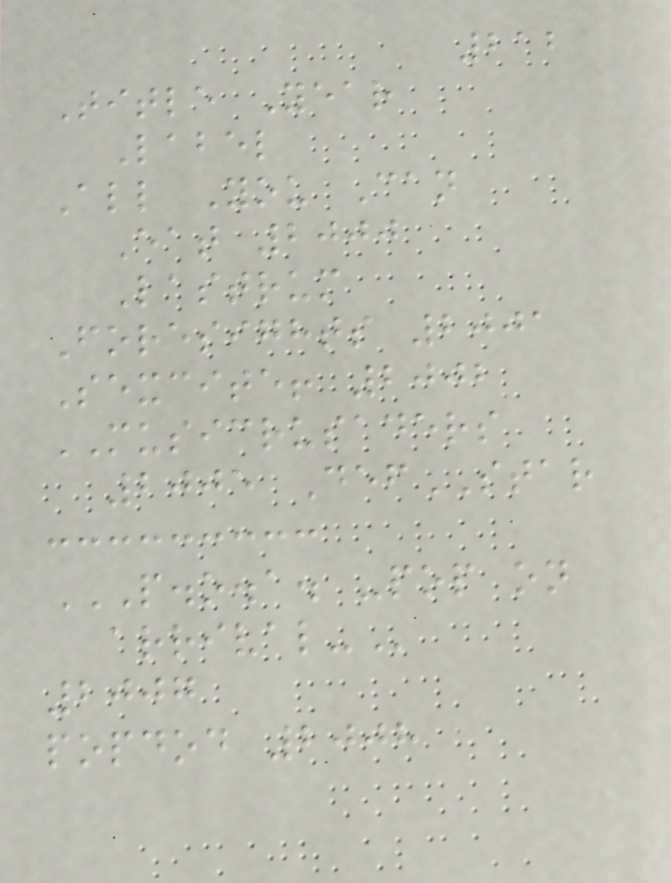212
Title Year
Label
All You Can
Eat 2000
Lastrum
Foresights 2001
Sexcite! 2002
MUSICRUSADERS
2005 DefSTAR
P.O.A. -POP ON
ARRIVAL-
2007
popdod 2008
